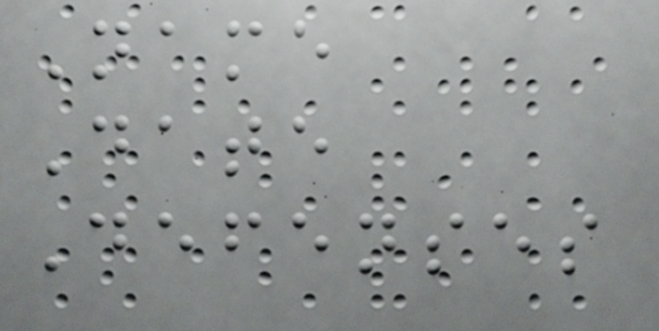Name
Date
Defenses
